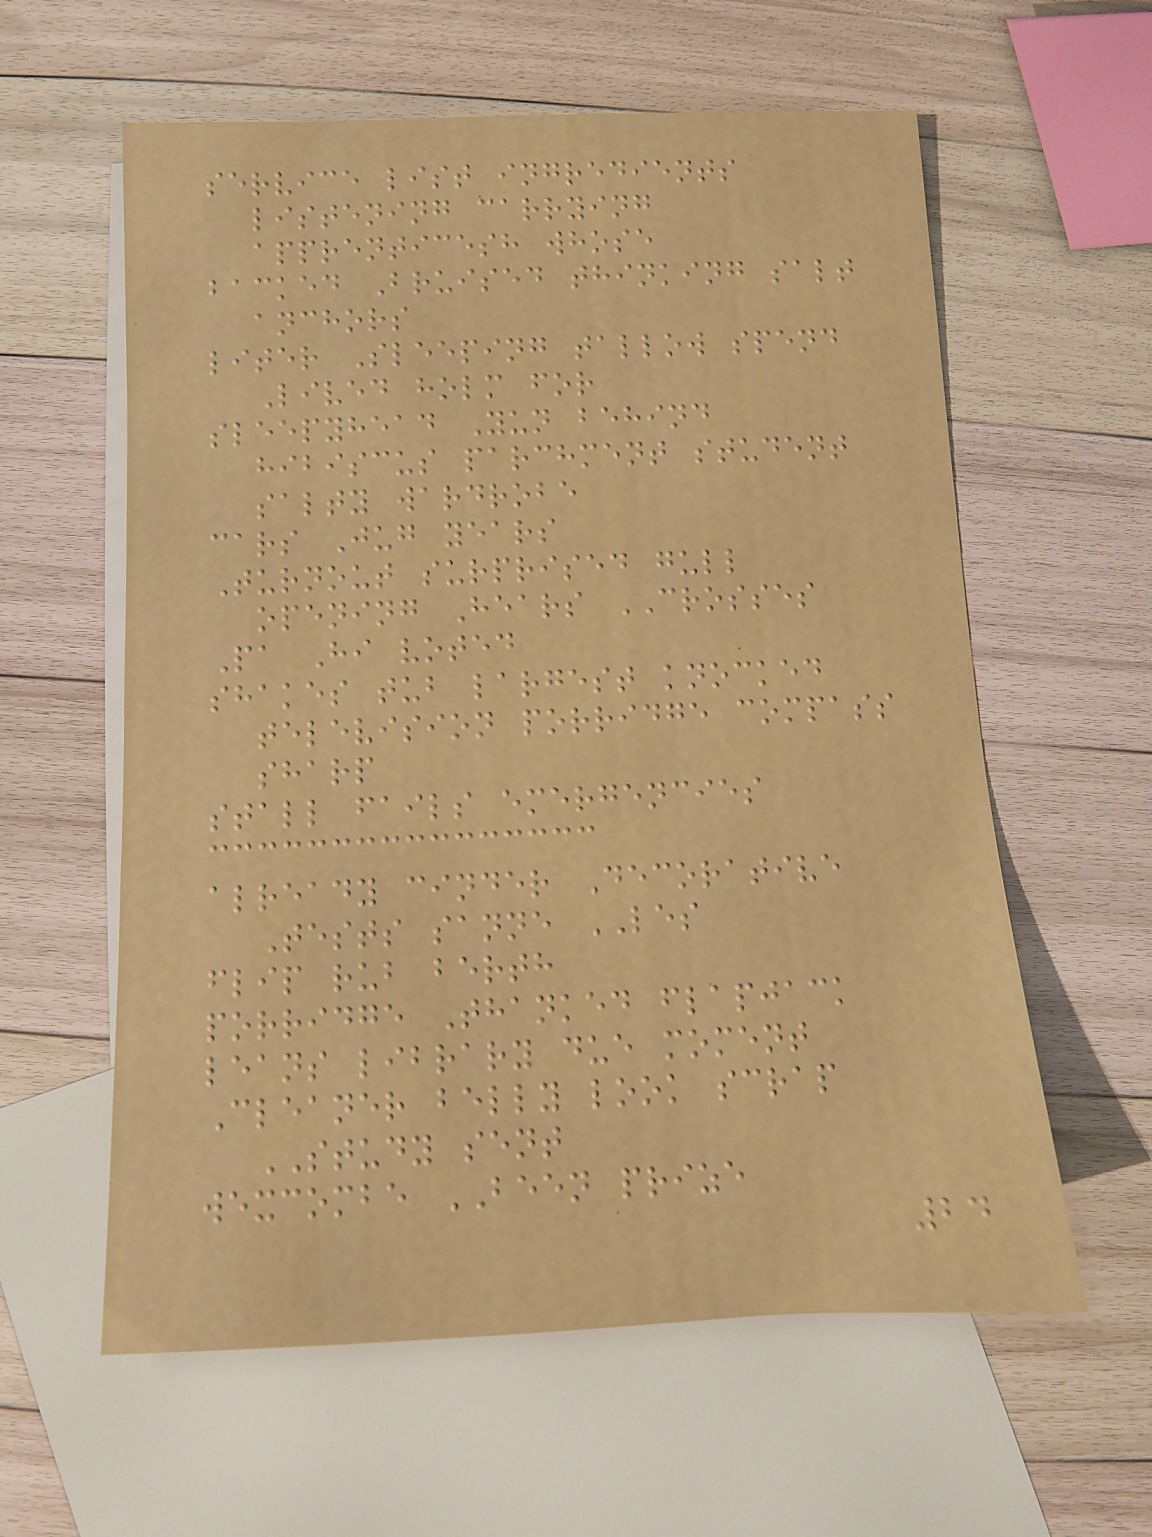service list ingredients
listening carrying
apprenticesh whose
backed Bruised thinking salt
anchors
liter Sleeping tallow spend
Lived holm for
sleepyhead Yun behind
hibiscus parchment student
salty wardrobe
cars Jug years
Turnout surprised gull
opening Hears CROSSES
Pa Hi voted
shakes tub largest knocked
television porridge compass
sharp
stall fails emergencies
already cinder Decorative
Tests sanne LES
flip rub berth
porridge Thanked flapjack
leans library due moment
Cleaner belly look scrap
STUDY sent
wexcombe BEEN prize
24
